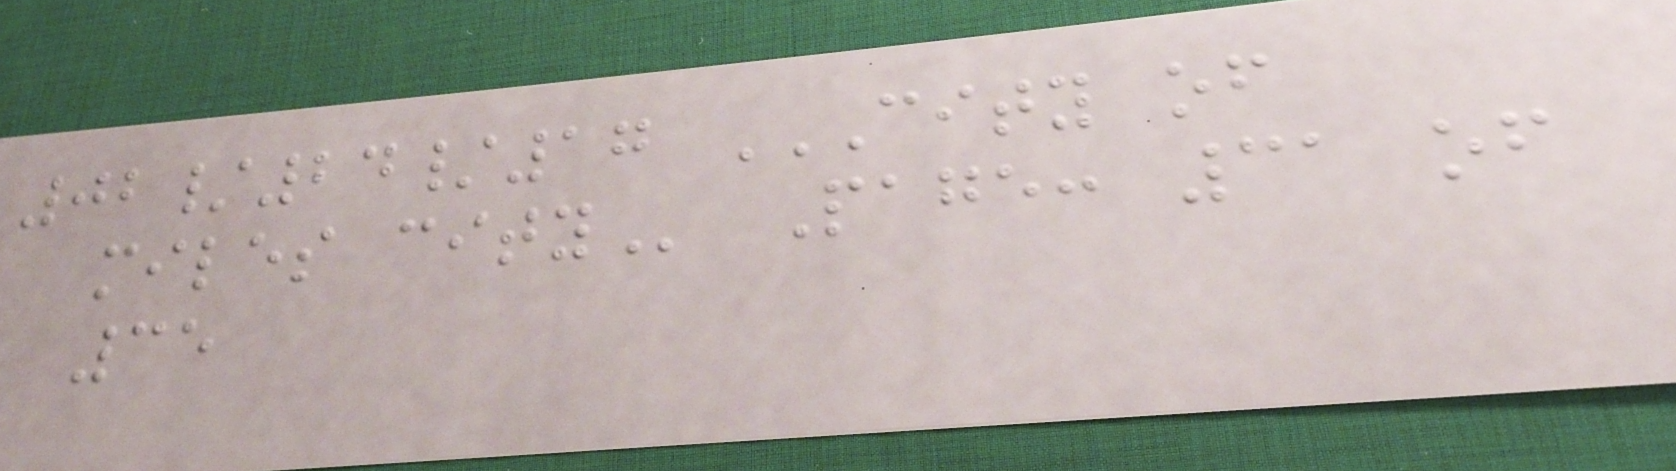02/24/17 CITY OF
MILES CITY Page: 31 of
35
